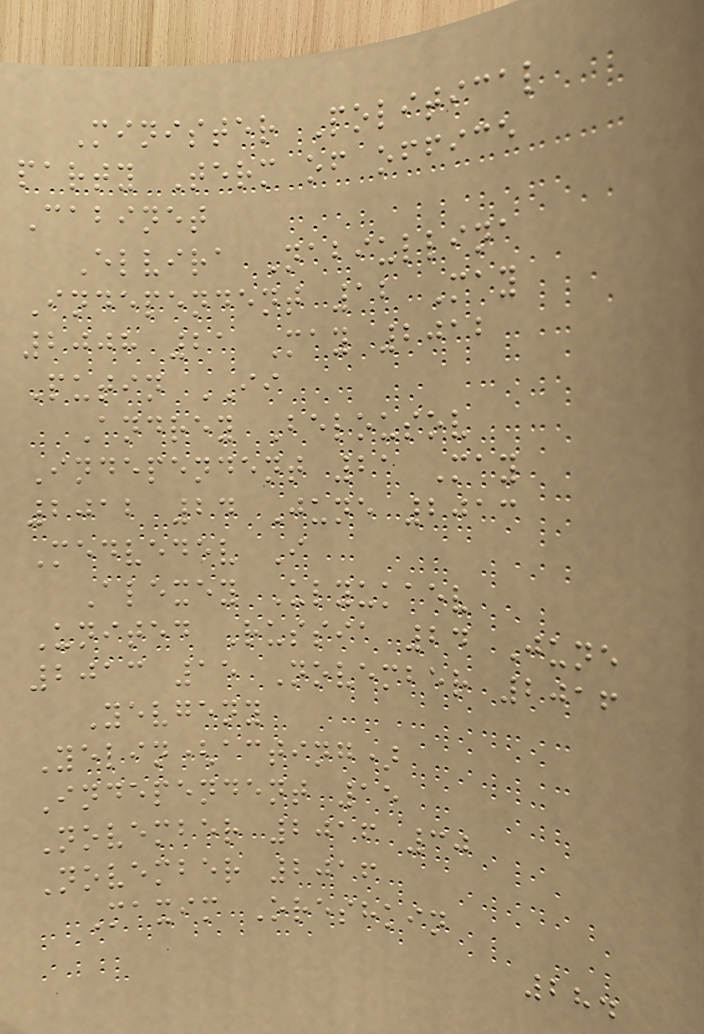Minister Political
party Term of office
Cabinet
Elvira Nabiullina
Independent 12 May
2008 21 May 2012
Putin II
Andrey Belousov
Independent 21 May
2012 24 June 2013
Medvedev I
Alexey Ulyukaev
United Russia 24 June
2013 15 November 2016
Yevgeny
Yelin(acting)
Independent 15
November 2016 30
November 2016
Maxim Oreshkin
284
